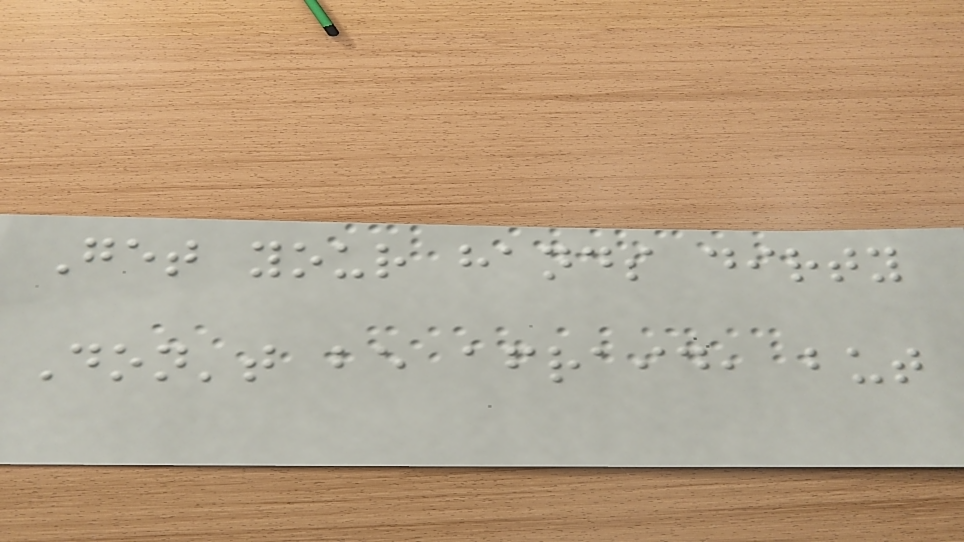Get your hands dirty
Don't be afraid, but
